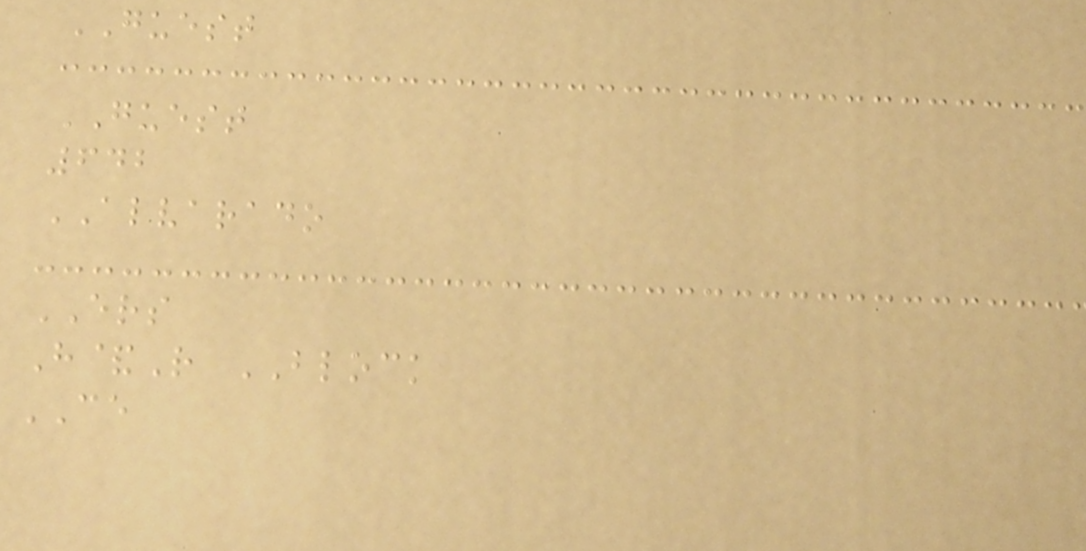GUEST
GUEST
642
ALVARADO
ERS
H&R BLOCK
CE
